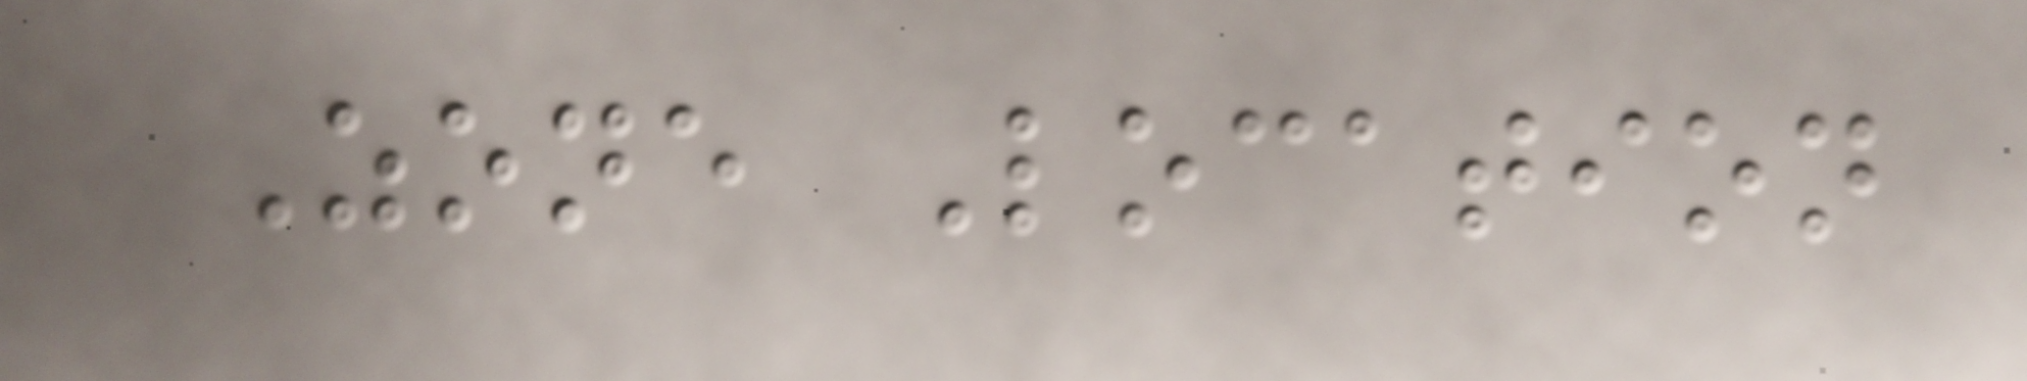Zone Location
